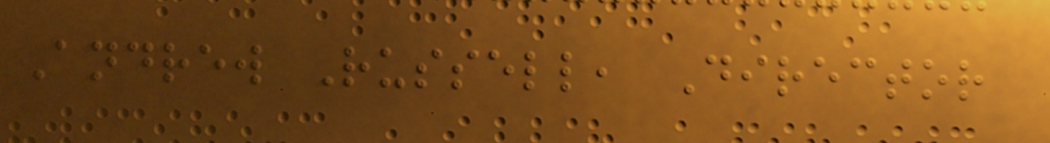Andrew Russell, Director
